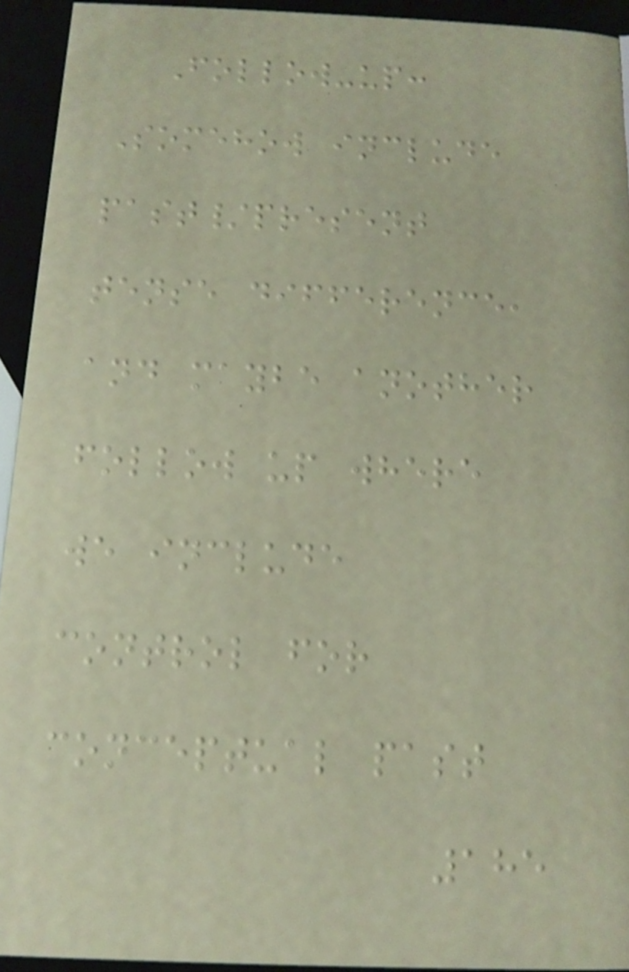Follow-up:
Somehow include
past/present
tense difference,
and maybe another
follow up where
we include
control for
conceptual past
185
